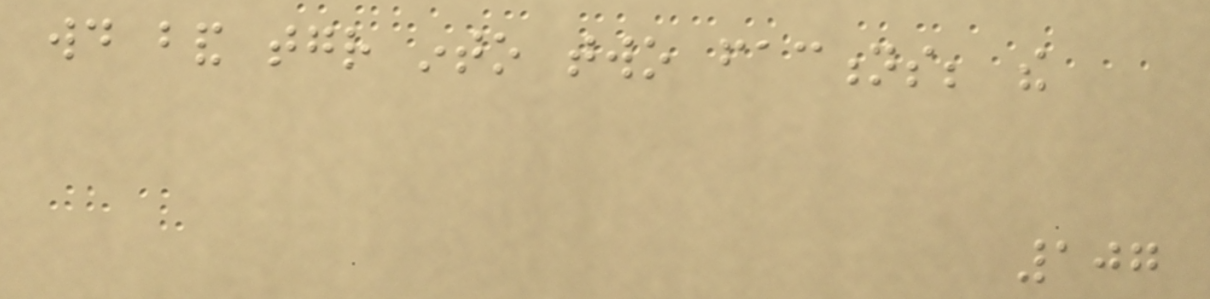would band together into two factions; the
107
